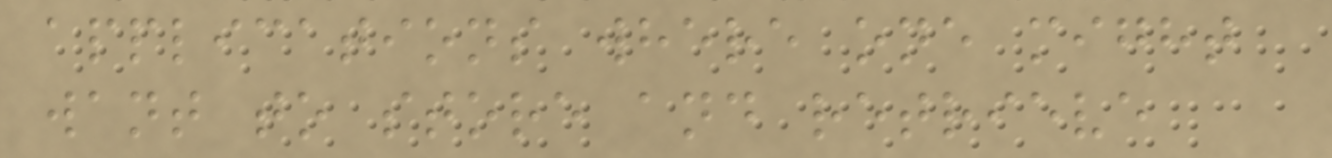applications where one might
want to store and retrieve
